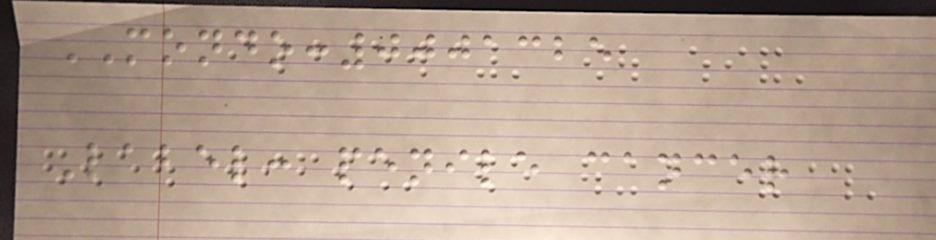MONDO:0001325
Label: penile cancer
